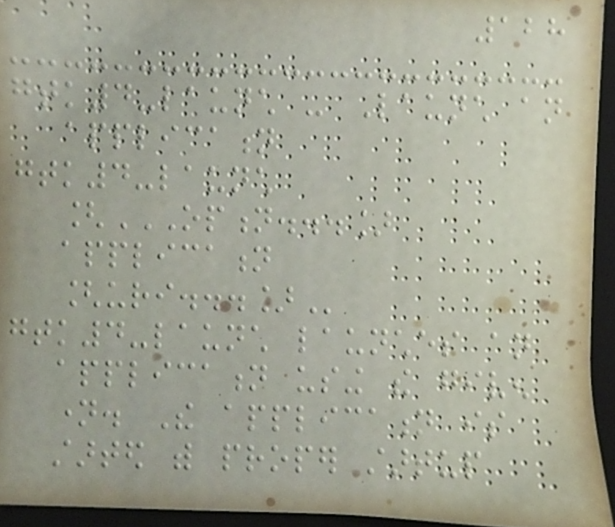128
gtk4-launch - Launch an
application
gtk4-launch
[OPTION...]
APPLICATION
[URI...]
gtk4-launch launches an
application using the given
name. The application is
started with proper startup
